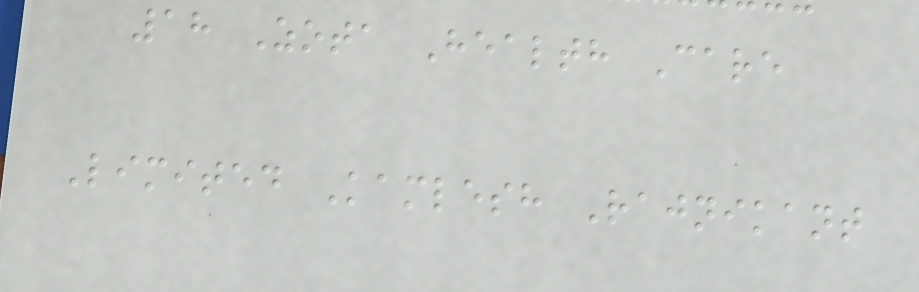18 Zota Health Care
Limited Kamlesh Rajnikant
